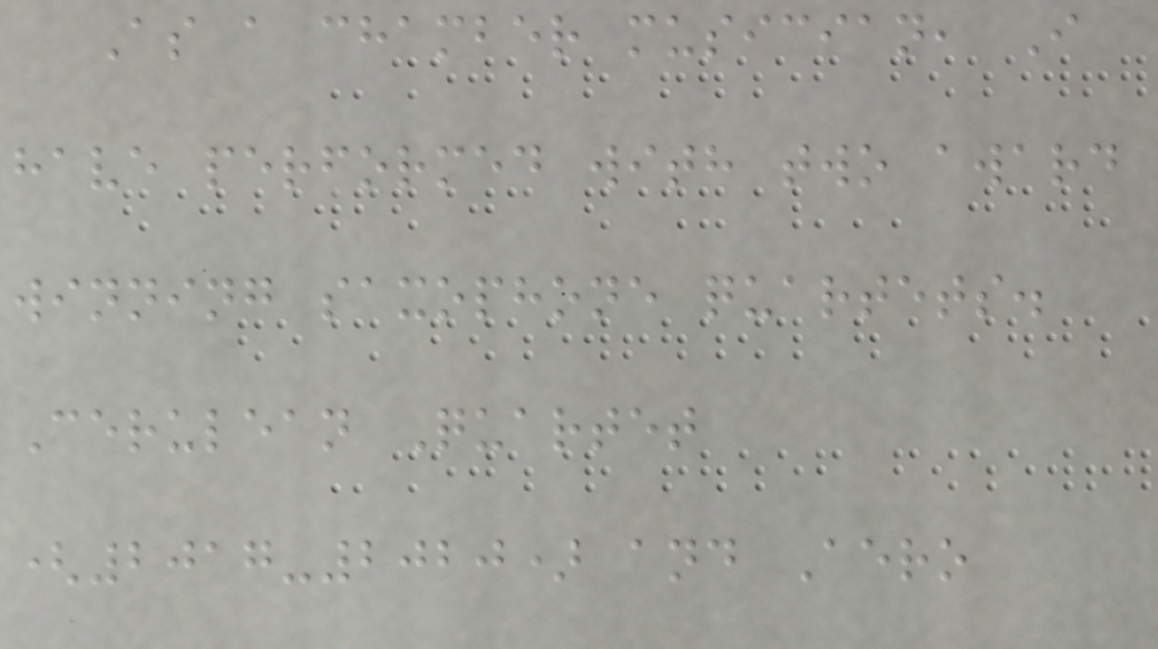As a chamber musician, I
have performed with two award
winning saxophone quartets.
Cerulean Quartet
(2017-2020) and Aero
